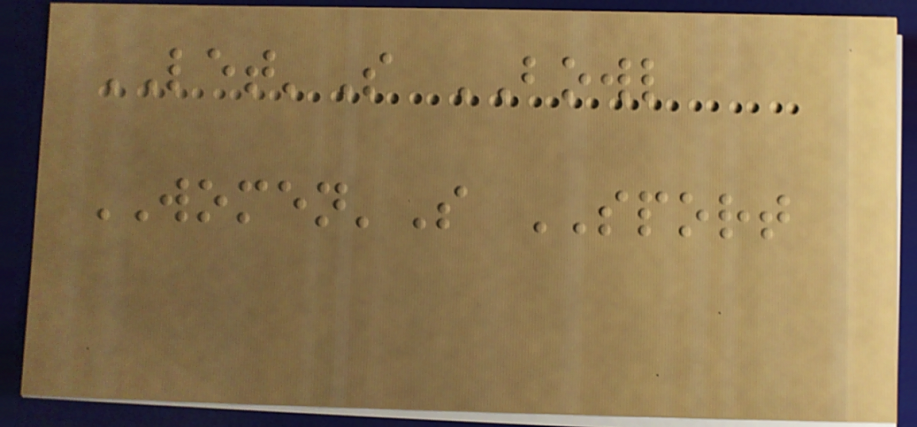LET'S BOWL
WOMEN'S SPORT
